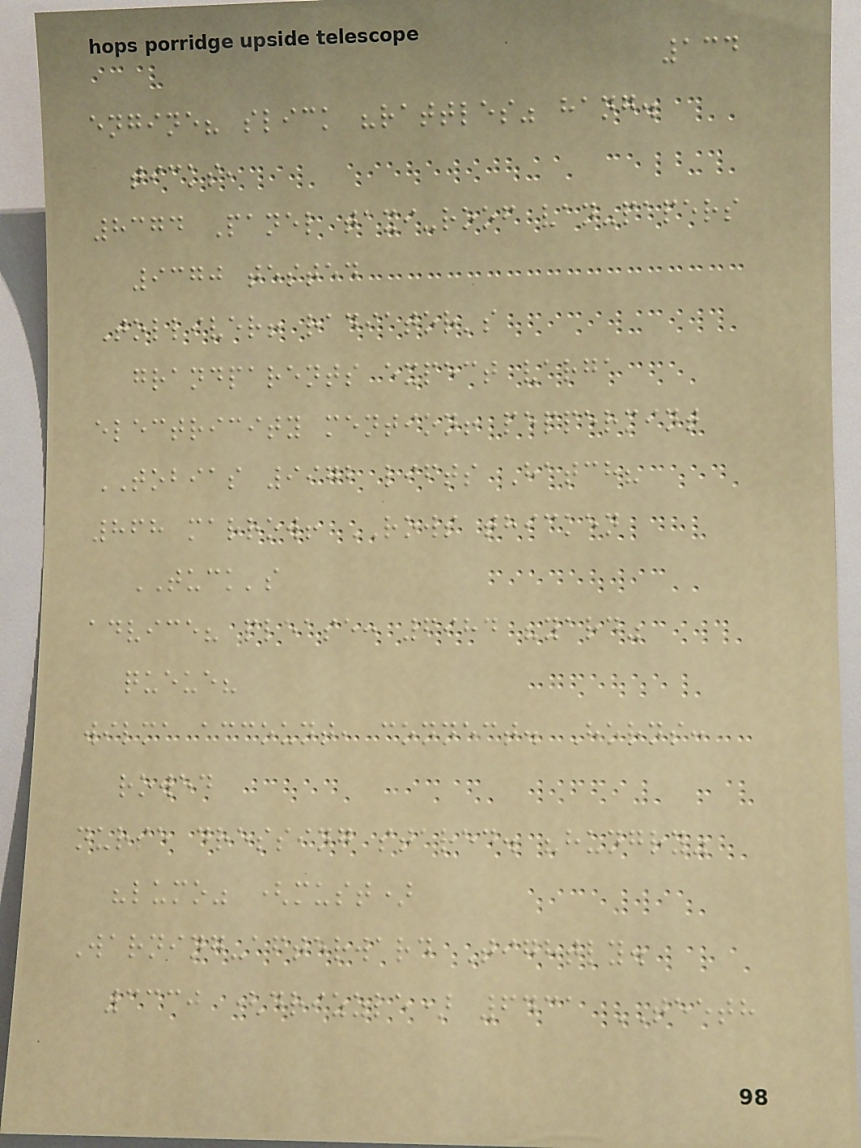134
engine? slick "rattles" hang.
ticks,
8374 Panel taxi-roof van-papers
9370 tested
Tolliver! radiator's
grandparents expect varga
electricity mention! peppermint
TOBIAS 9972 lifts Hatch?
868 marrow! ROWS thicken
TUCK's
advice? please: 6984 "yard"
queue?
wilma account, connect. Horns:
rowed
nurse dressing stared. "hungry"
"lumo" (must)
Warning-afterward Tightly.
3330 (drizzle) 6431 TEETH
